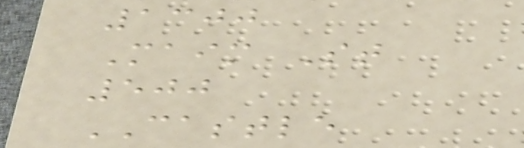1300
Maim St
500
CASTLE
